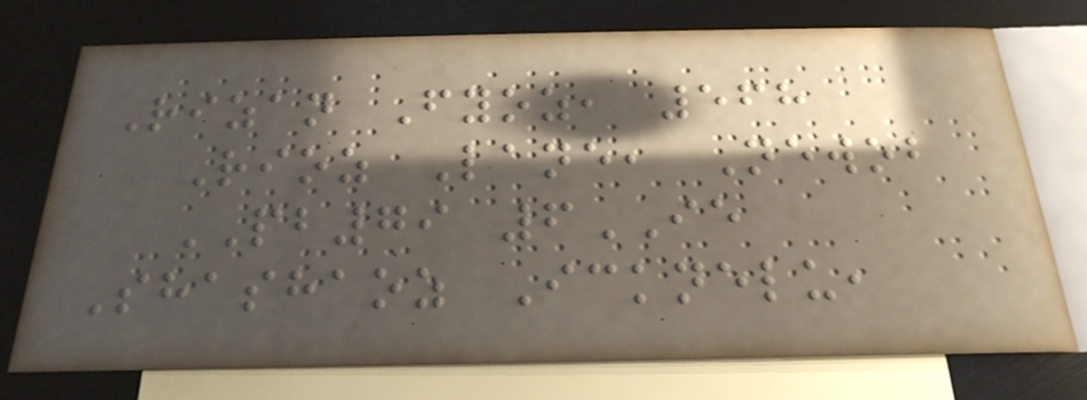Rizan Fyoz, 568
Rioz Lane, Newob
PB79 6IE
Shashaoz Icknelu,
